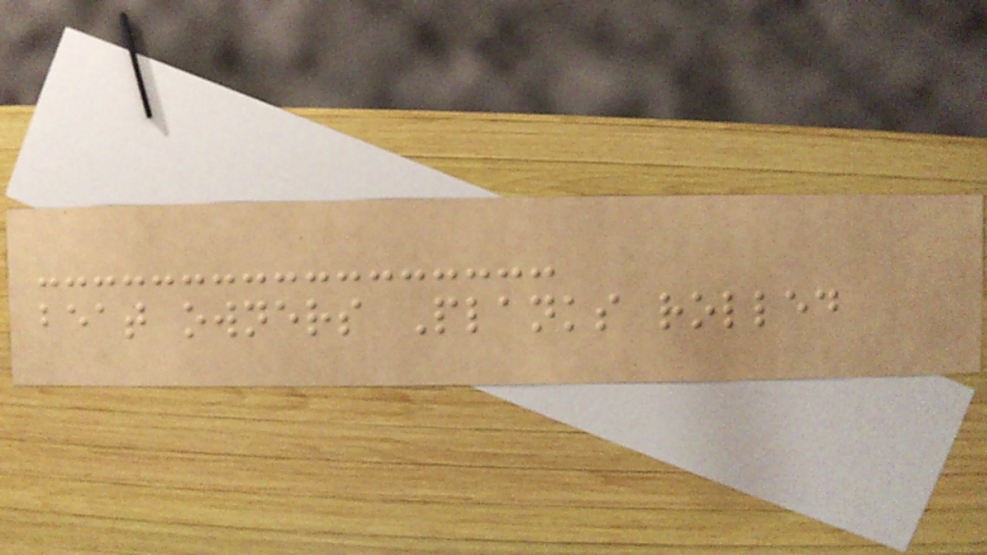beat owners Planks rolled
